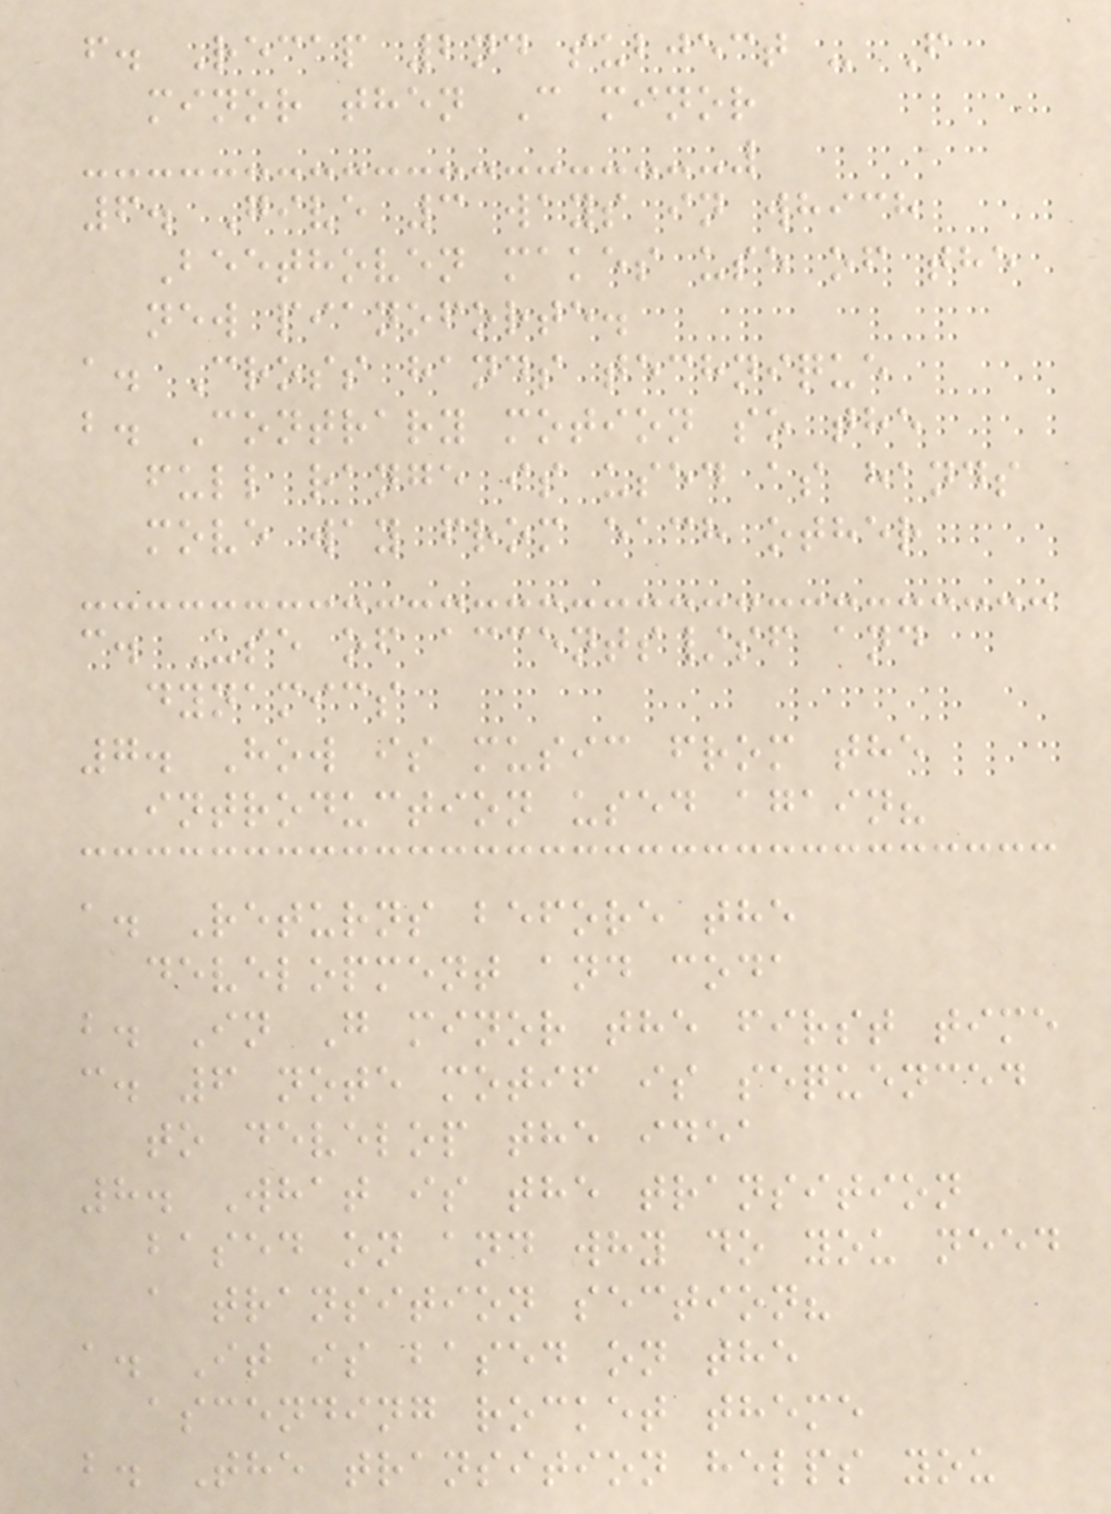f. Recap 2nd subject - F
minor then C minor
6. Give 3 ways in which
Beethoven makes use of the
new pianoforte.
a. Cross hands technique
b. Contrary motion so the
full range is used as hands
move way from each other
c. Use of accents/sf and
dynamics
7. How is music from the
introduction used again?
a. Returns before the
development and coda
b. In G minor the first time
c. 6 note motif is sequenced
to develop the idea
8. What is the transition
based on and why do you need
a transition section?
a. It is based on the
ascending rocket theme
b. The transition helps you
